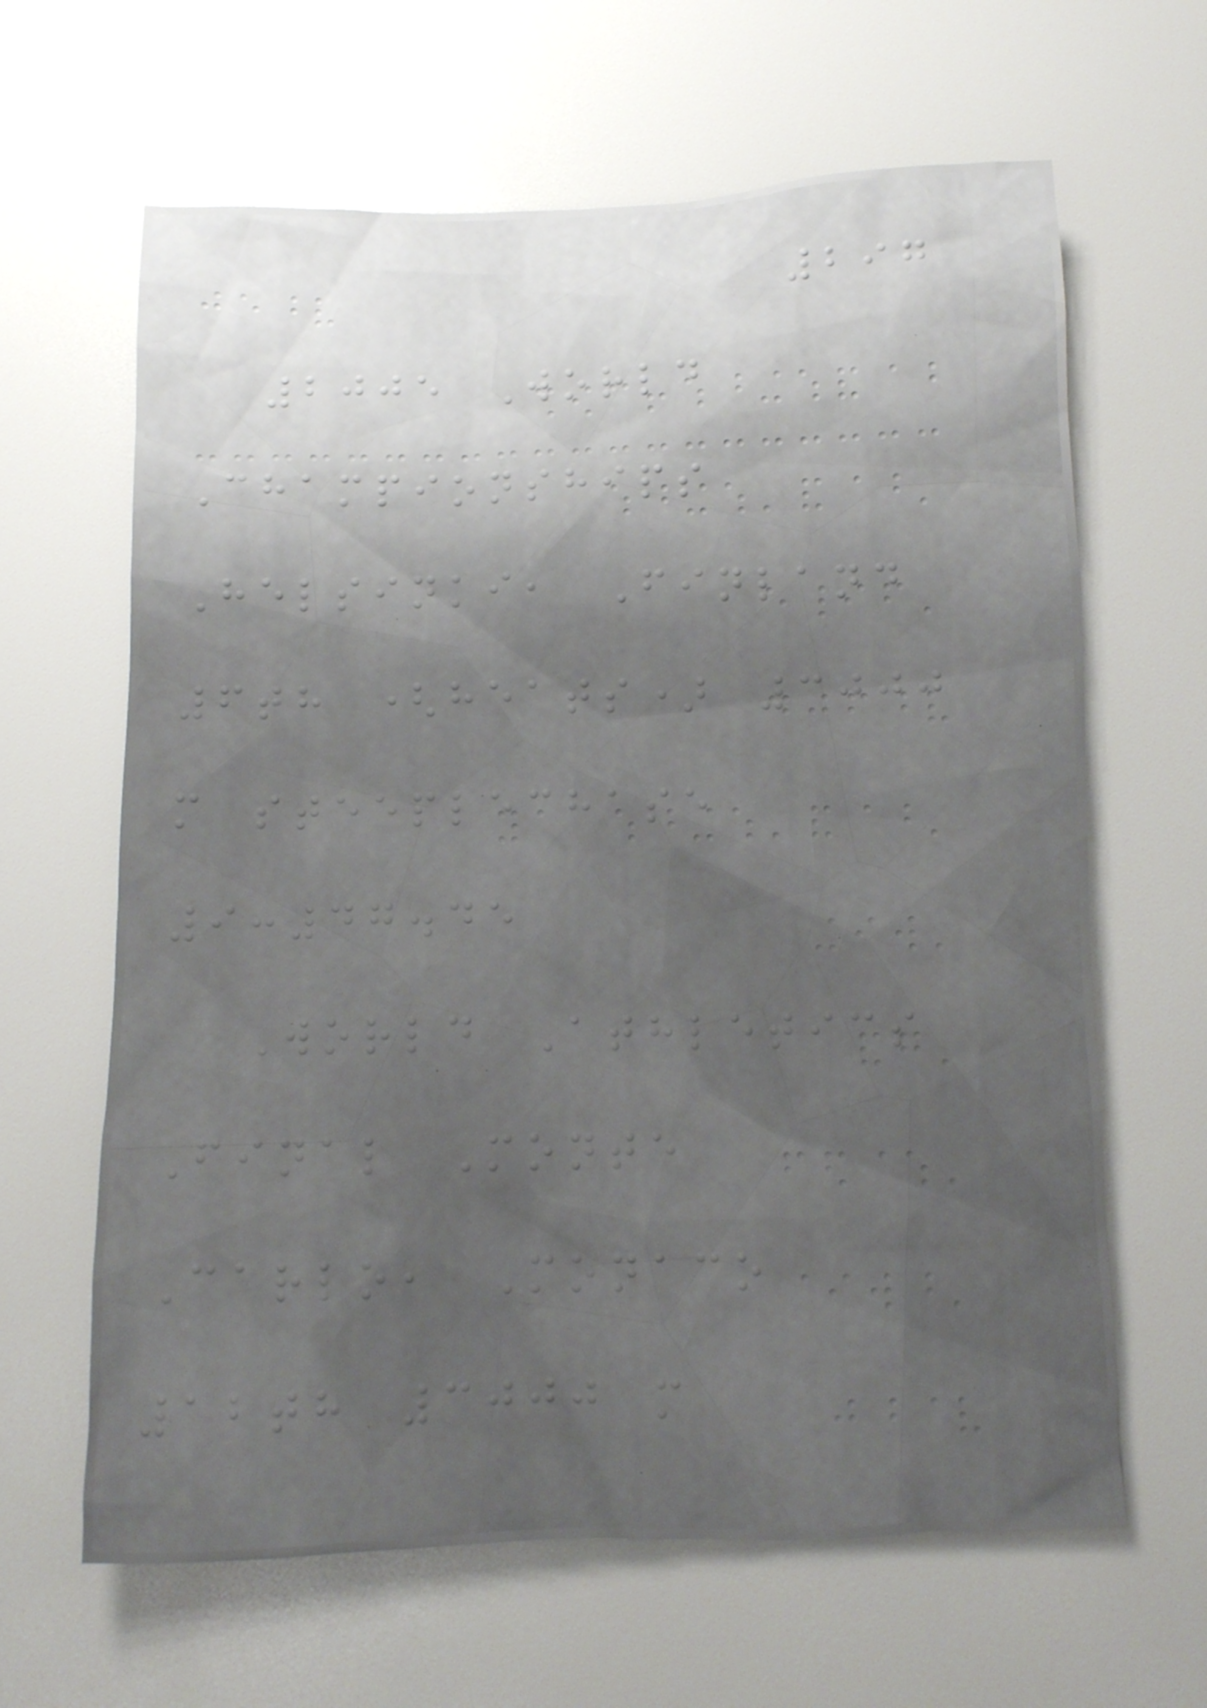297
2005 World
Championships
Helsinki, Finland
6th (heats) 3000
m steeplechase
9:47.45
World Athletics
Final Monte
Carlo, Monaco
12th 3000 m
